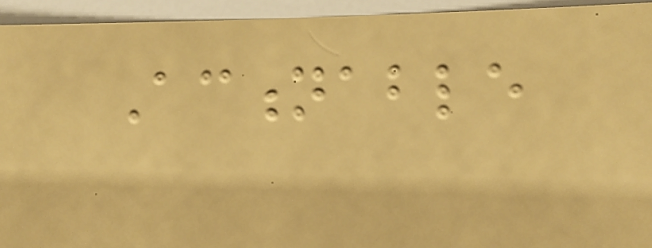Actionable
